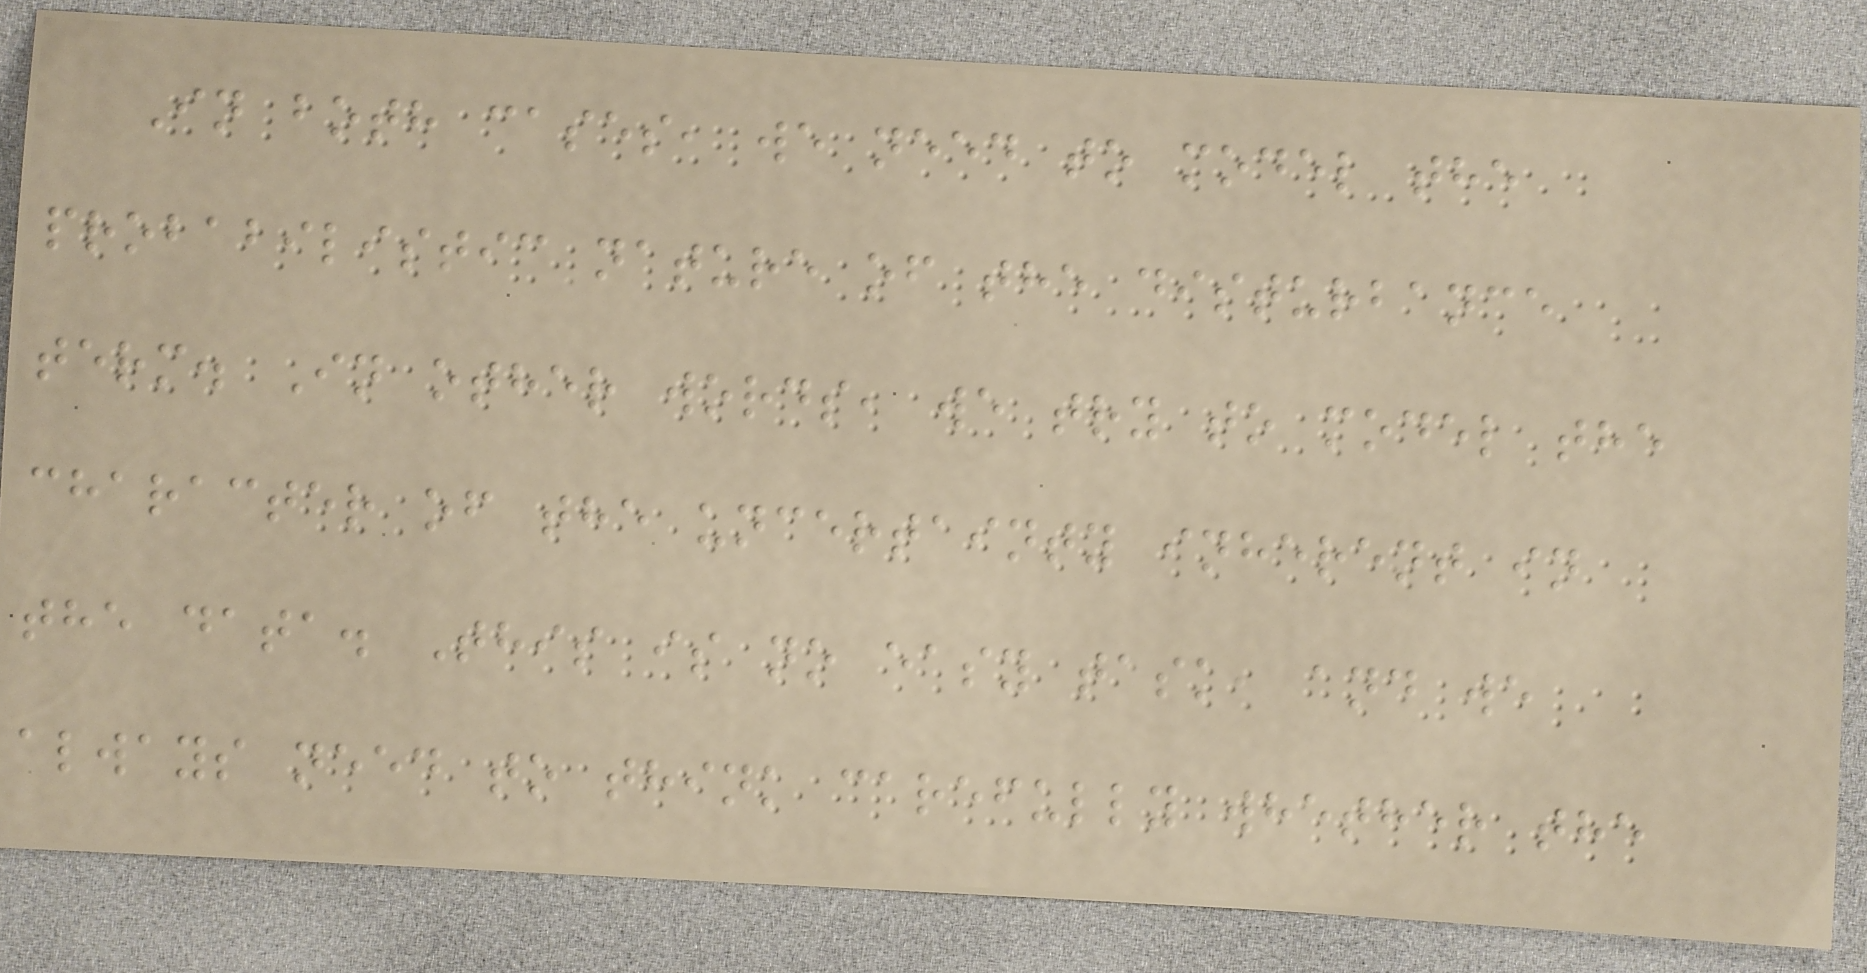In both cases, we need to model the
probabilistic nature of the disturbance
term. In other words, we try to model the
character of the uncertainty inherent in
the data. This is no easy task, and we
always need to think carefully whether the
